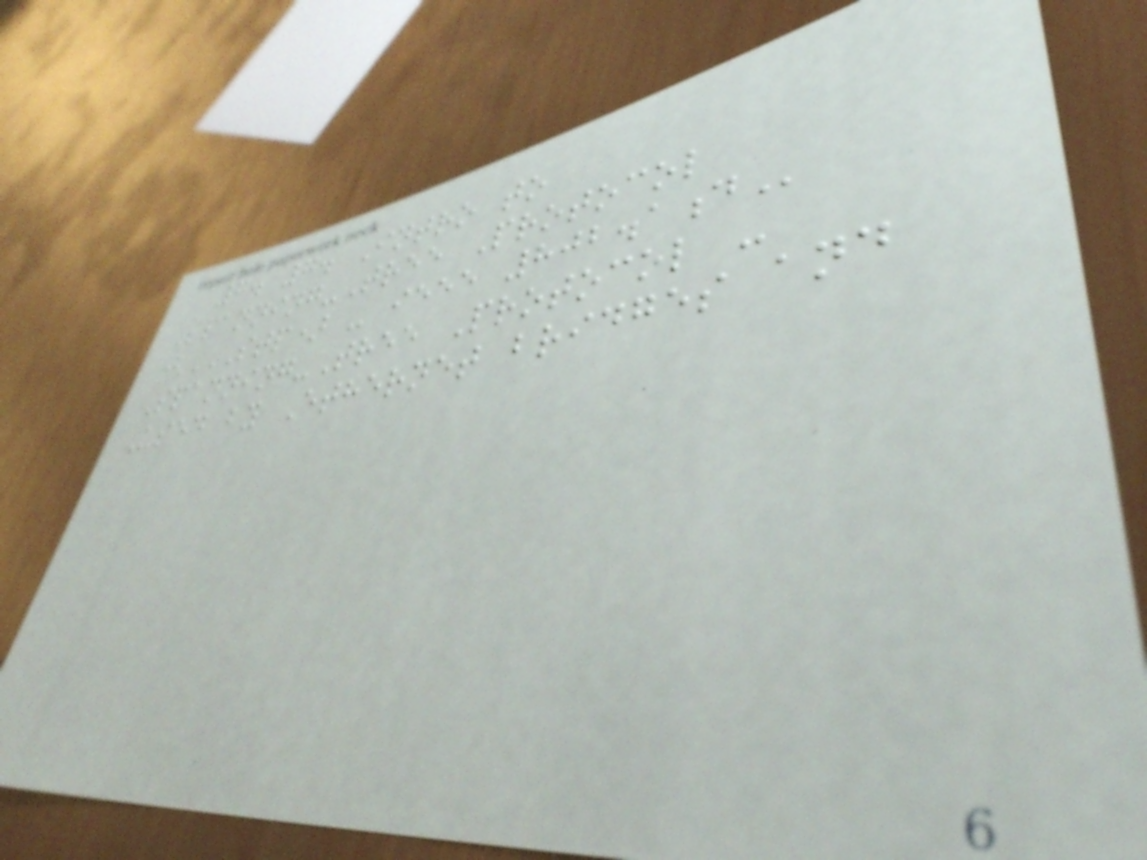7. 7. Intro to
Spanning-Tree Protocol
(STP) - IEEE 802.1D
Spanning-Tree Protocol -
Used by Ethernet bridges and
